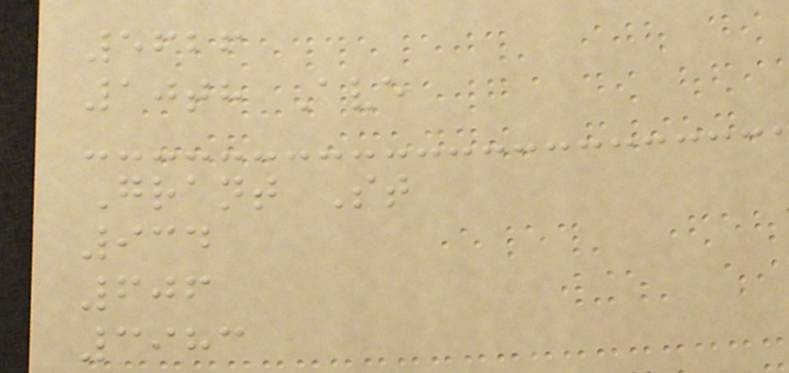5626
10th Ave
Grant St
934
606
3983
